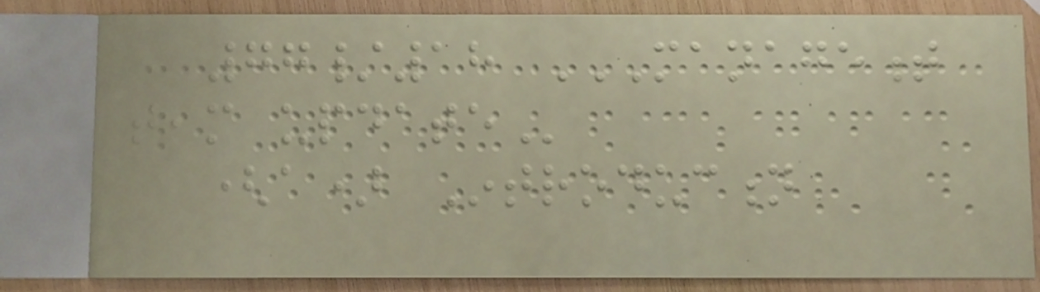77/18 MANAGEMENT
TEAM UPDATE
(a) Introduction
